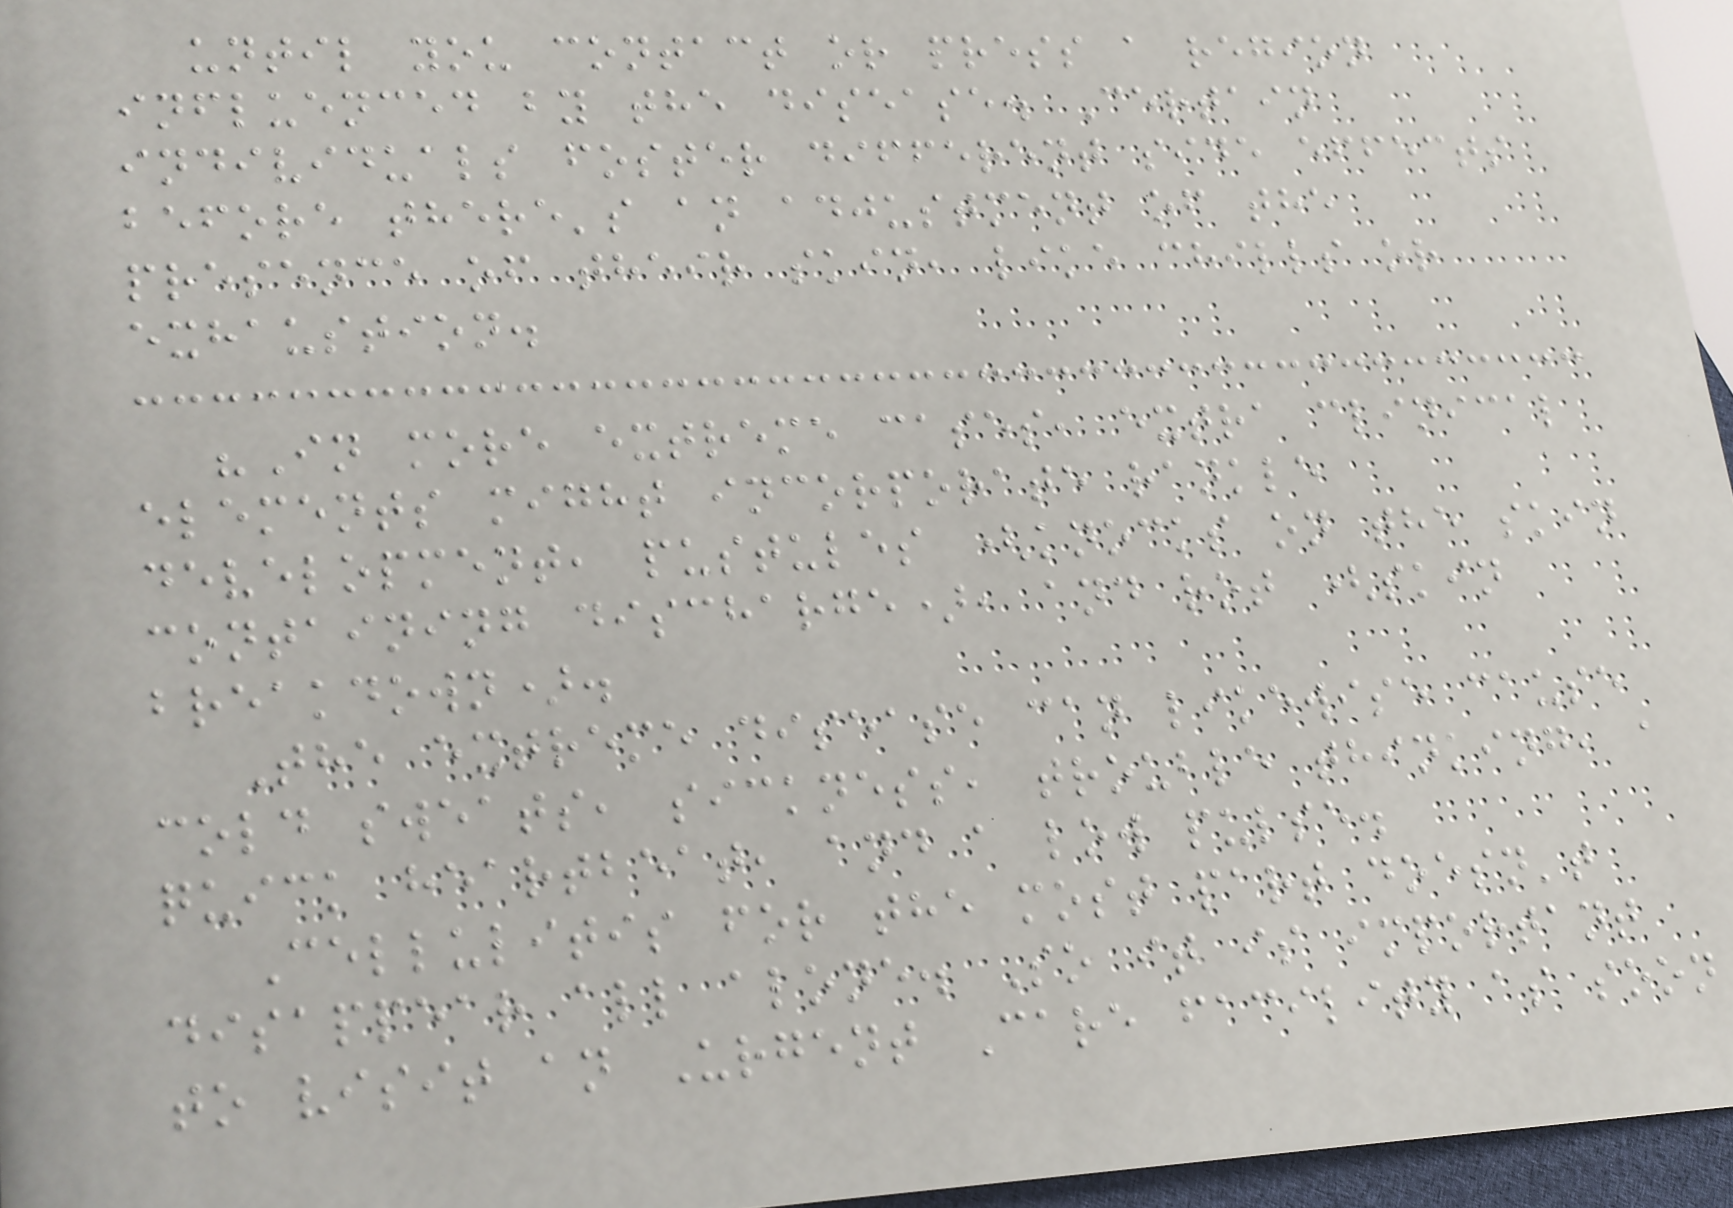until you contact or press a region
influenced by the disease. Certain
individuals foster different side effects
before there's an adjustment of the
presence of their skin, like chills or
exhaustion.
"In more extreme cases, extra clinical
elements might incorporate rankle
development, pustules (knocks on the skin
containing discharge), and rot (skin
breakdown).
The extreme disease can likewise cause
cold sweats, sickness, trouble thinking, a
quick heartbeat, and a low pulse.
Cellulitis for the most part doesn't
disappear all alone. So it is important
to visit an Urgent Care facility as soon
